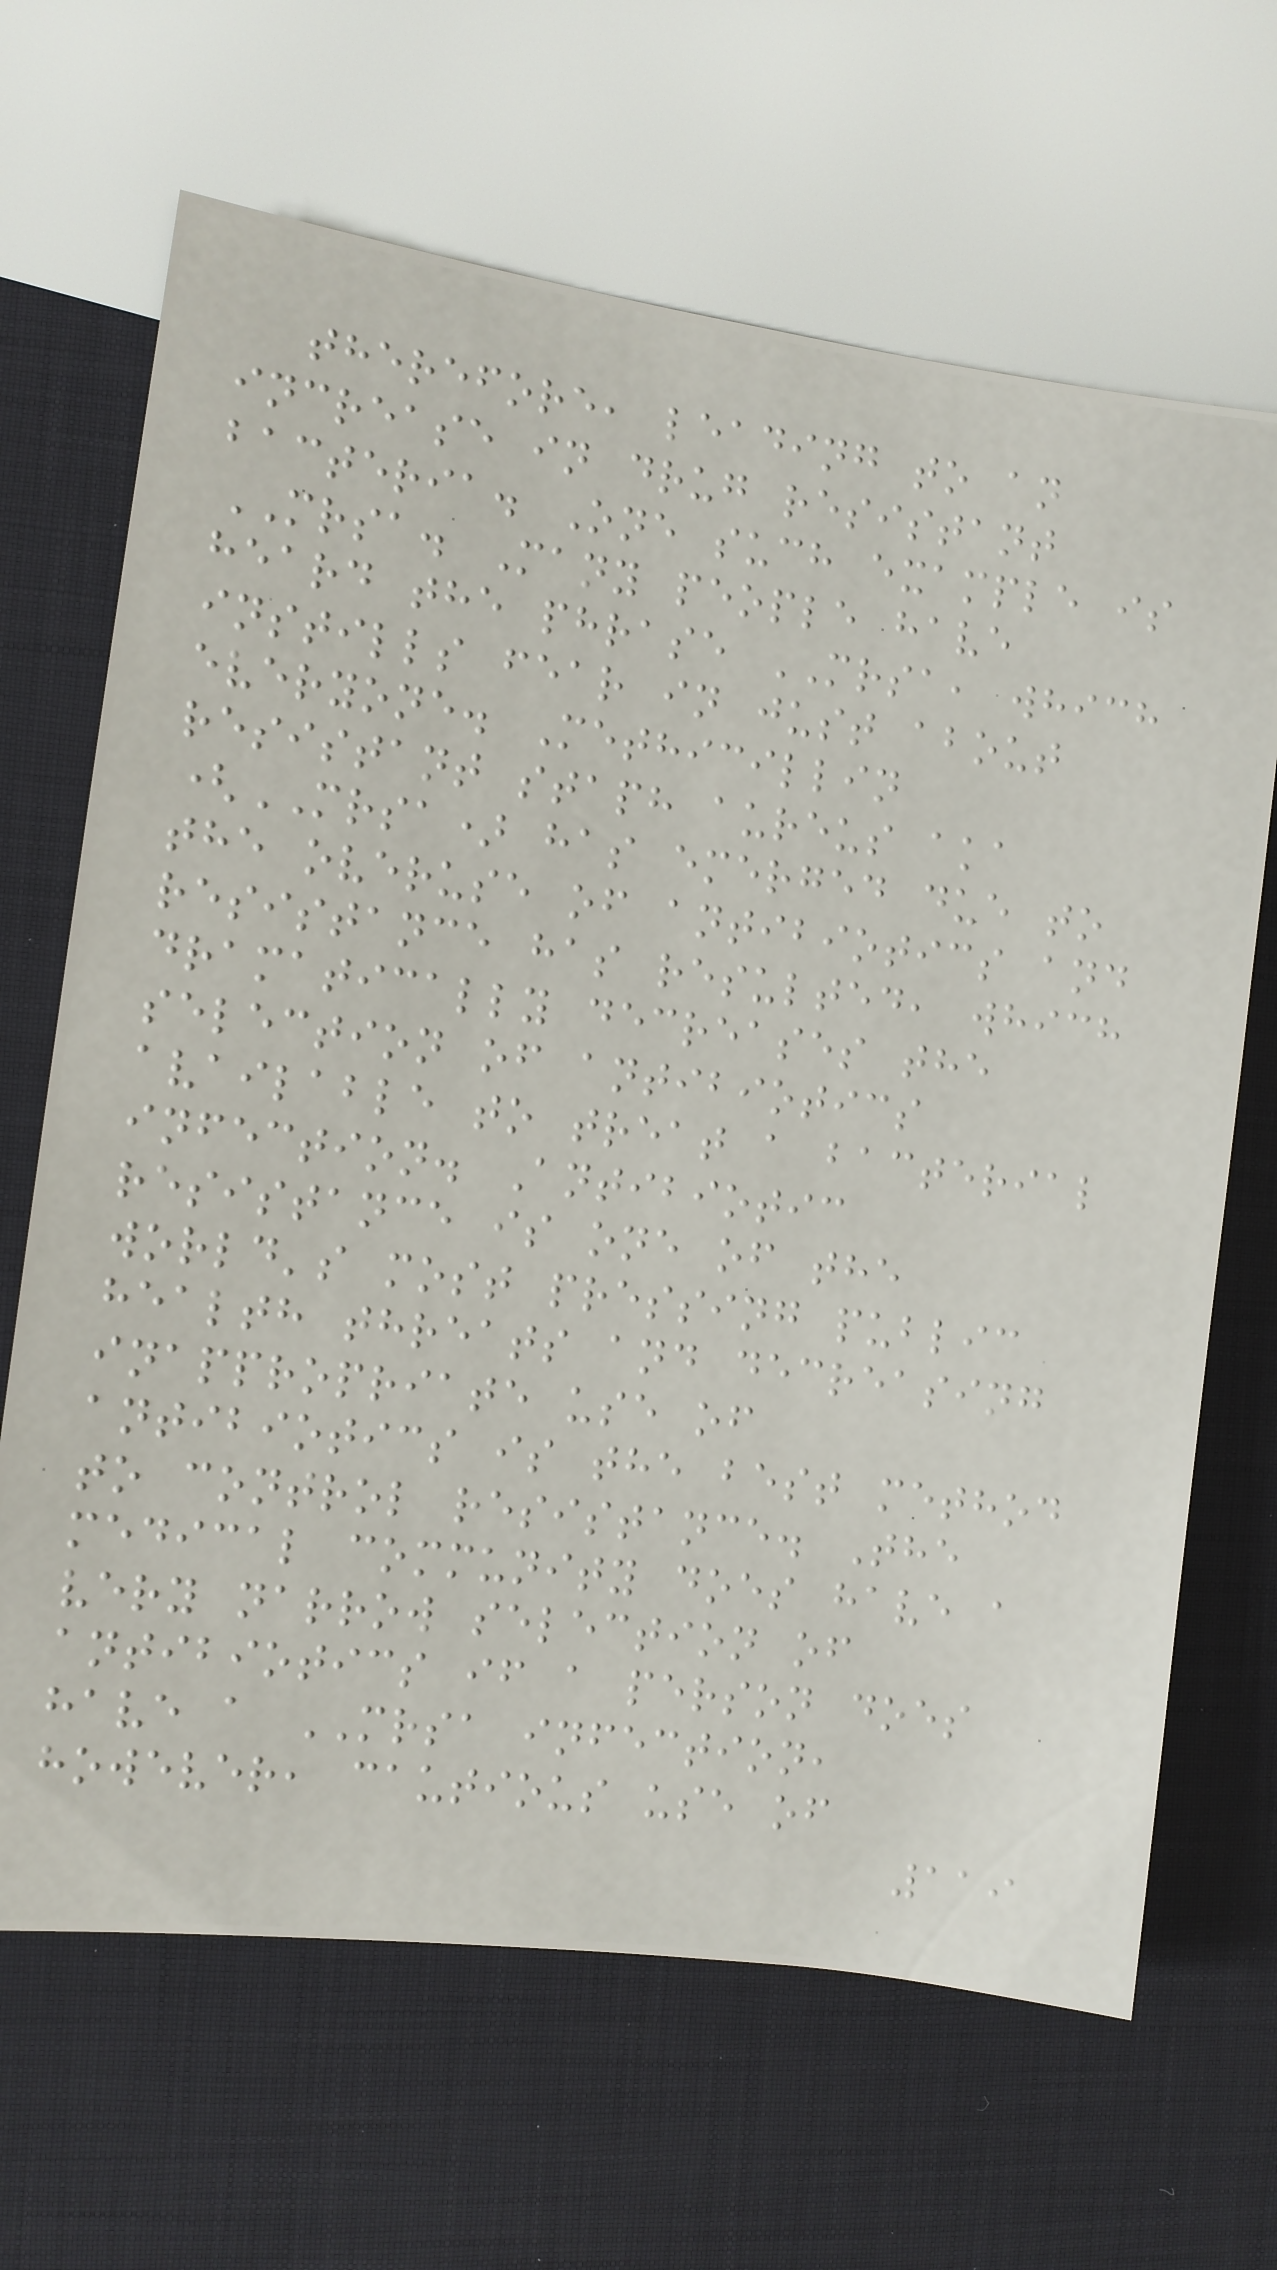therefore, leading to an
increase in drug resistant
bacteria. One such example is
MRSA. Many people have
heard the phrase MRSA, which
instills fear in just about
everyone. Methicillin
resistant staph aureus aka
(MRSA) has emerged due to
the overuse of antibiotics and
resistance has resulted, which
dramatically decreases the
selection of antibiotics
available to treat a bacterial
infection. Antibiotic
resistance is one of the
world's most pressing public
health threats and decreasing
inappropriate use of
antibiotics is the best method
to control resistance. The
medical community does have a
very narrow selection of
antibiotics if a person does
have a MRSA infection,
however, cautious use of
119
